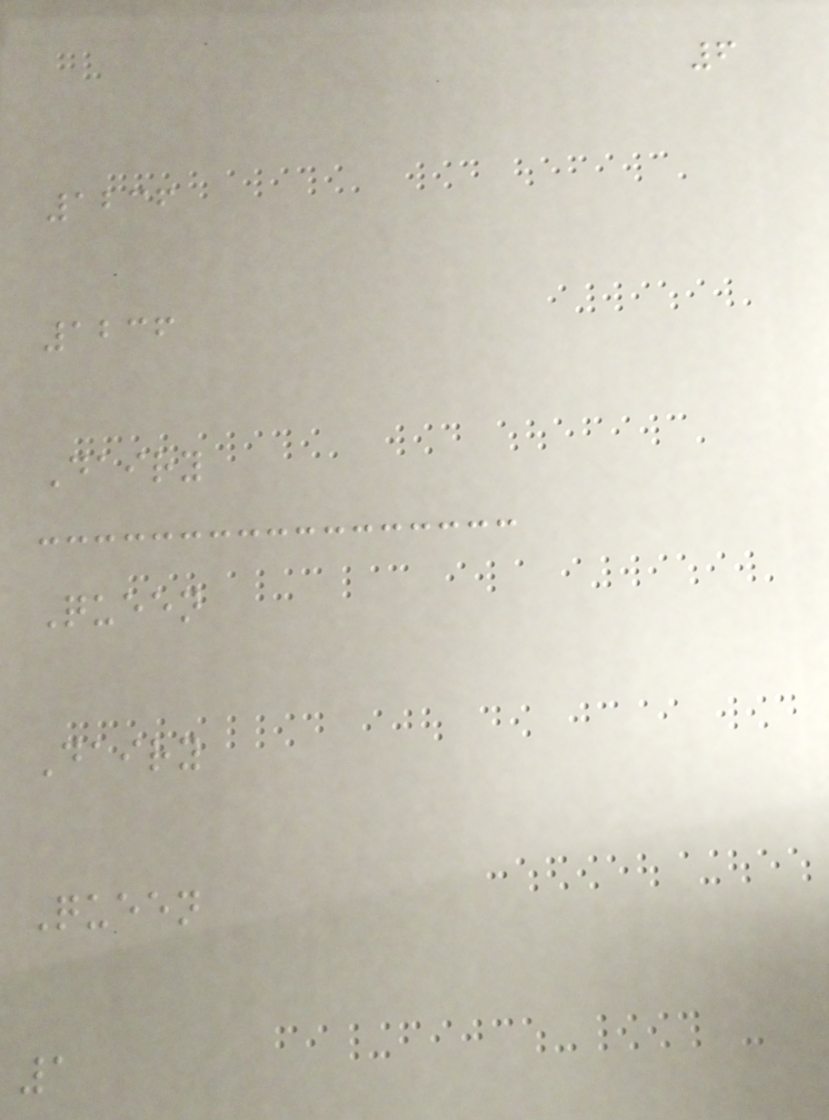6
1236
1236
Dairy
Queen
Dairy
Queen
1
